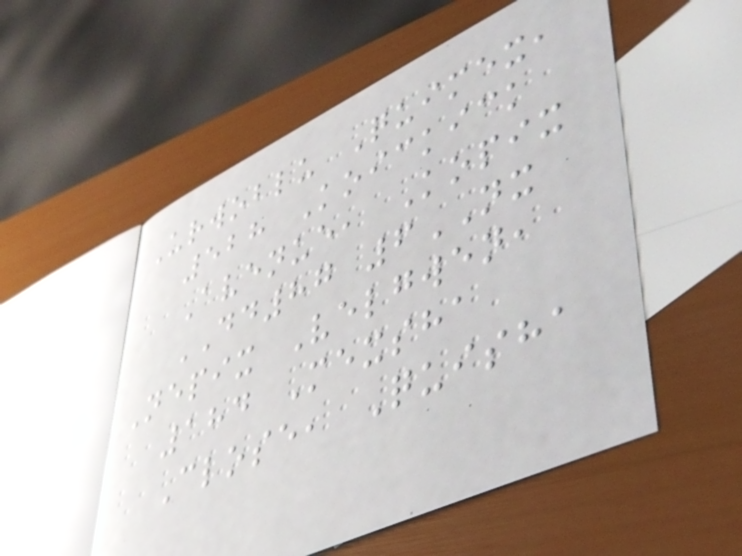Urwoblu Quimex,
528 Koickick
Avenue, Kopix
DD87 6NX
Nepix Velgwen,
184 Mexsha
Close, Quisha
